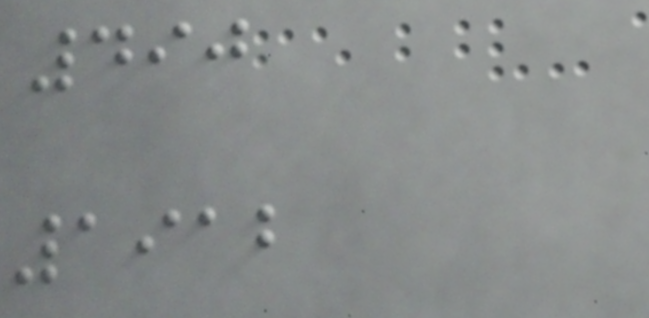490
1912
